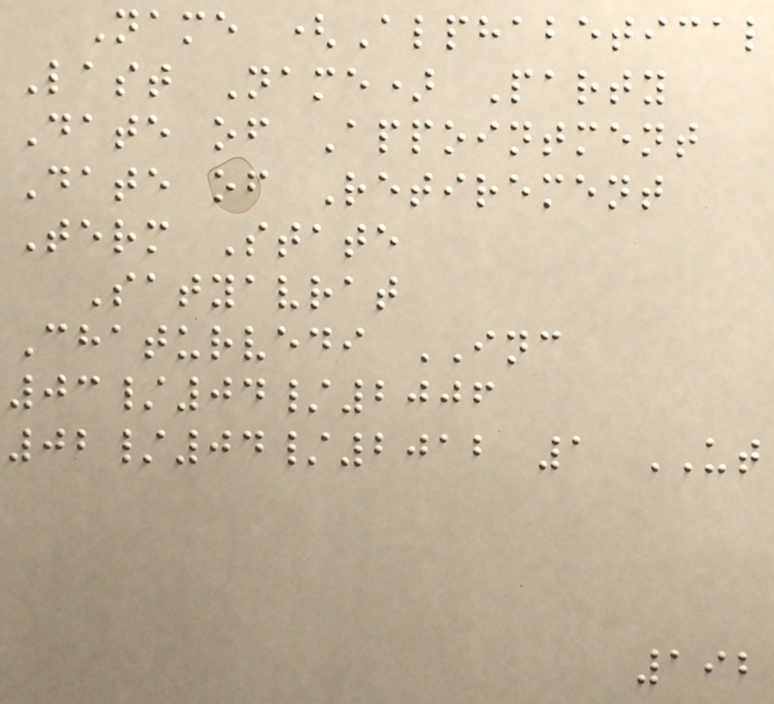Name (Alphabetical
Last Name) Party
Date of Appointment
Date of Retirement
Term State
Satyavrat
Chaturvedi INC
03/04/2006
02/04/2012 1 UT
192
